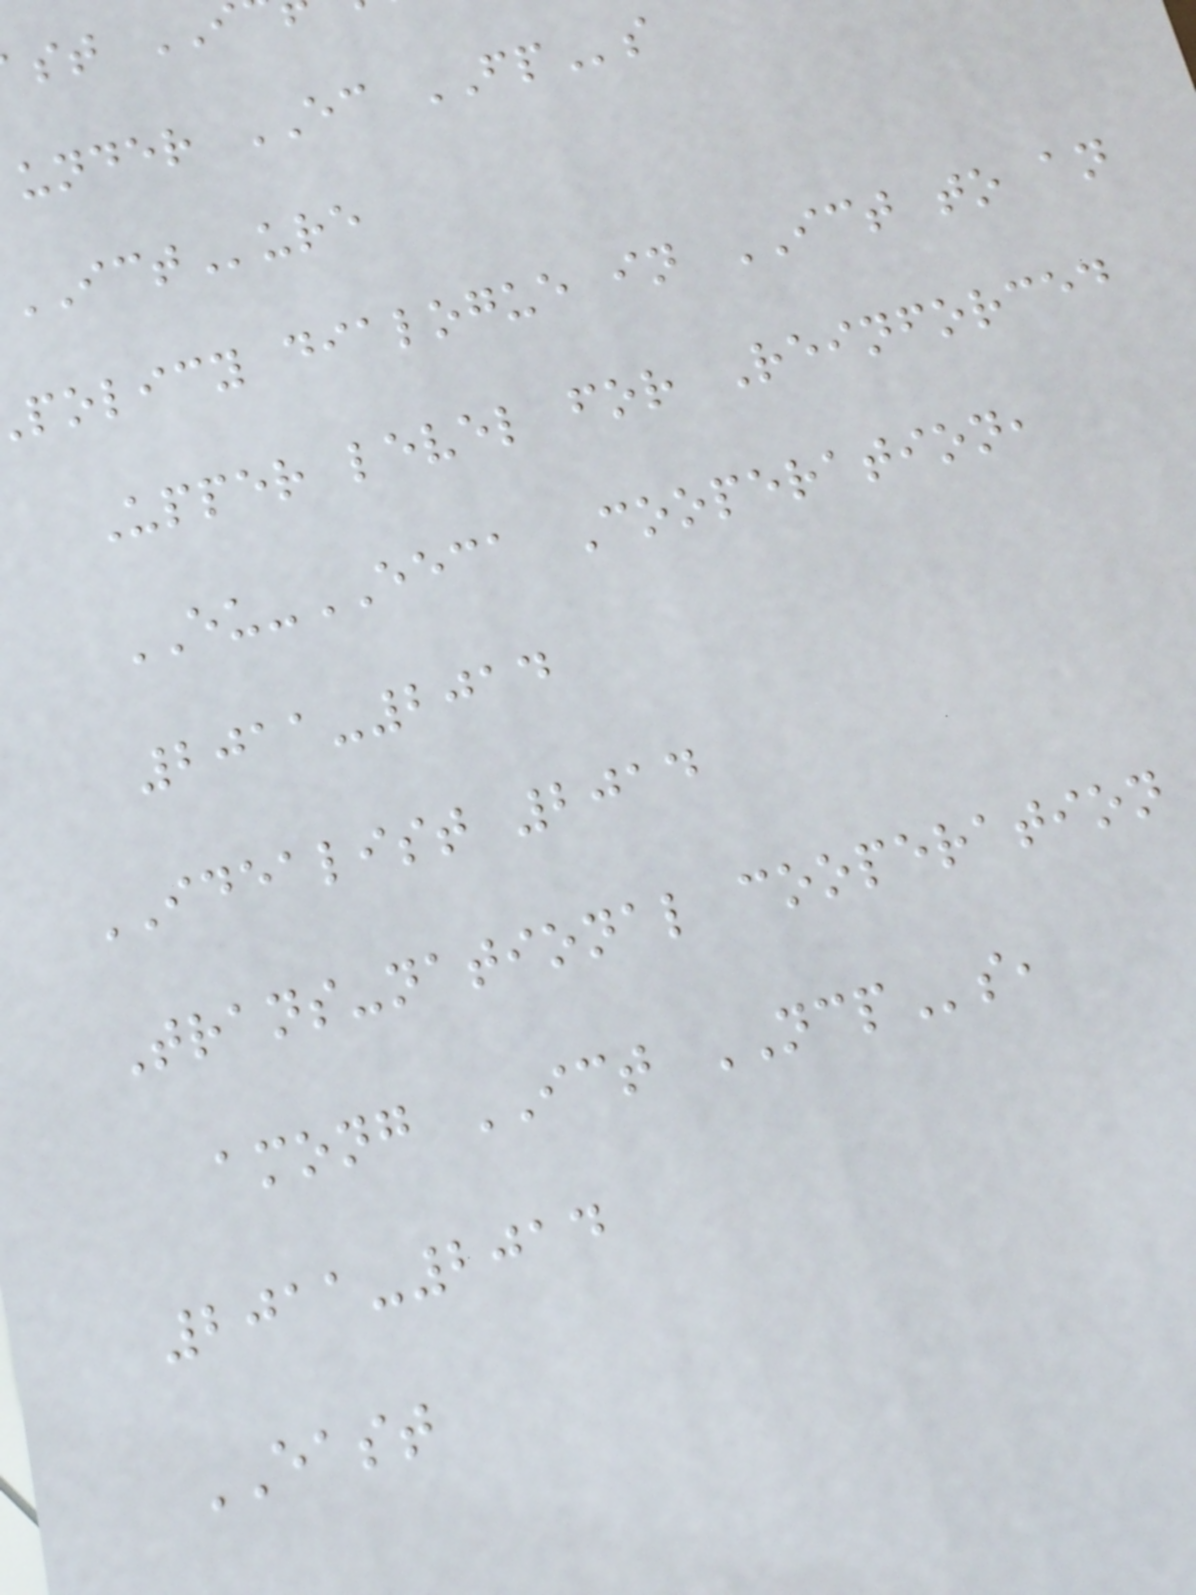under EC FPs
ICTure
policy dialogue in ICT to an
Upper level for Reinforced
EU-EECA Cooperation,
2011-2014
IDEALIST 2014
Trans-national cooperation
among ICT NCPs,
2011-2014
EAST
